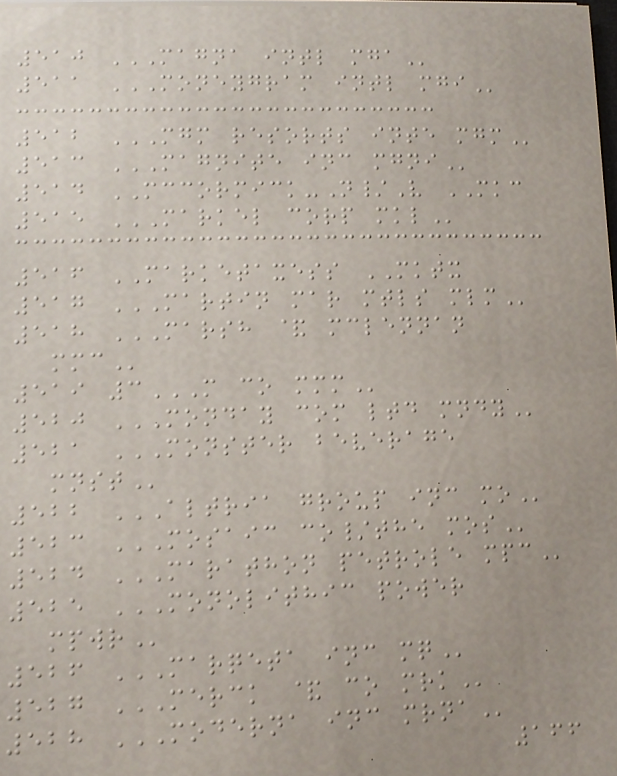510 MAGNA INTL MGA
511 MONEYGRAM INTL MGI
512 MGM RESORTS INTE MGM
513 MAGNITE INC MGNI
514 MCCORMICK-N/V MKC
515 MARKEL CORP MKL
516 MARKETAXESS MKTX
517 MARTIN MAR MTLS MLM
518 MARSH & MCLENNAN
MMC
519 3M CO MMM
520 MONDAY COM LTD MNDY
521 MONSTER BEVERAGE
MNST
522 ALTRIA GROUP INC MO
523 MOSAIC CO/THE MOS
524 MARATHON PETROLE MPC
525 MONOLITHIC POWER
MPWR
526 MARQETA INC MQ
527 MERCK & CO MRK
528 MODERNA INC MRNA
166
